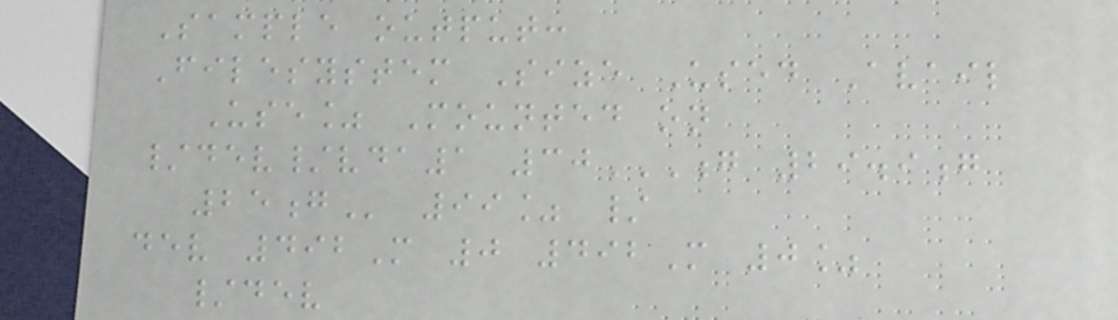Sample output:
Filesystem Size Used Avail
Use% Mounted on
/dev/vda1 30G 29.9G
25G 99% /
dev 492M 0 492M 0%
/dev
